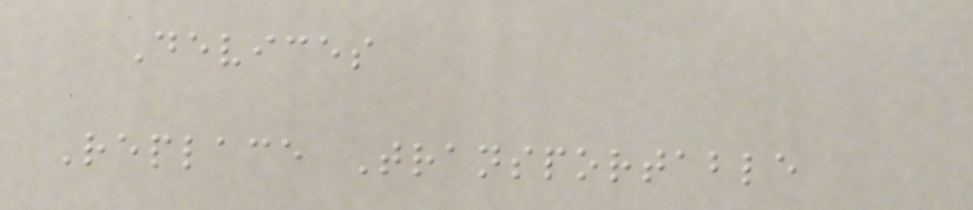Devices
Replace Transportable
